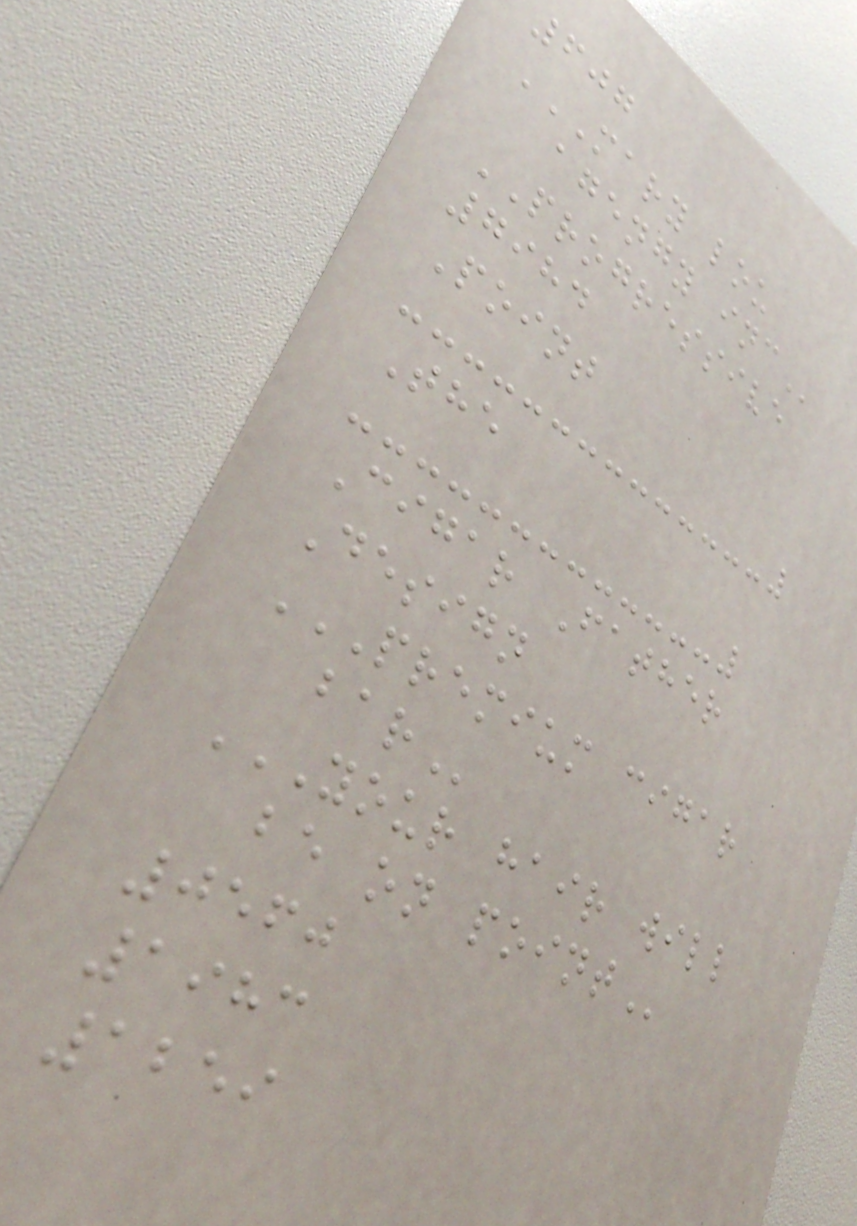607
MARY LOU
AGENGY INC
PROGRESSIVE
7984
Point
The
Cigar Father
Design
PREMIUM CIGAR
BAR
YOUR HAIR WILL
BE ON POINT
0560
1983
1259
